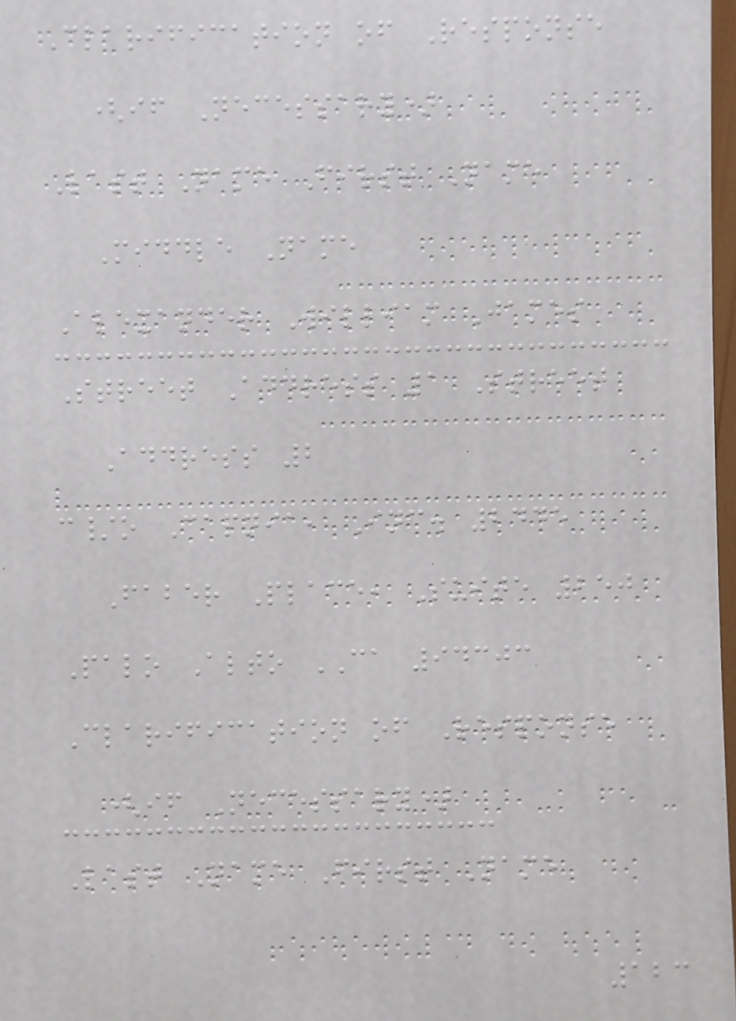Clarification of Response
(if Necessary)
Last Name First Name
Middle Name
Alexander William James
Street Address 1 Street
Address 2
c/o Capnia, Inc. 2445
Faber Place, Suite 250
Palo Alto CA 94303
Clarification of Response
(if Necessary)
Last Name First Name
123
